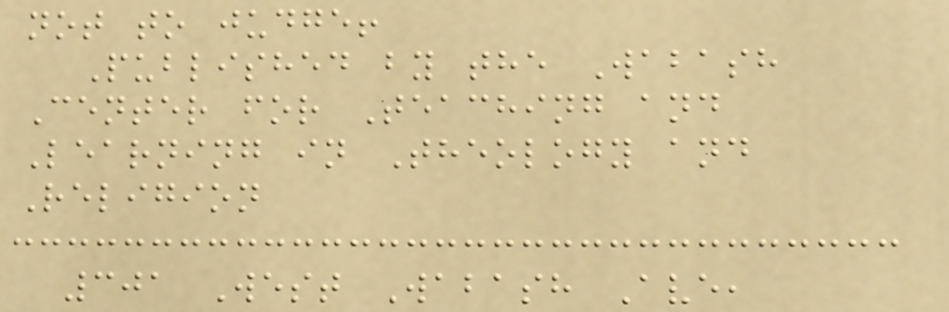not to judge!
Published by the Wabash
Center for Teaching and
Learning in Theology and
Religion
301 West Wabash Ave,
